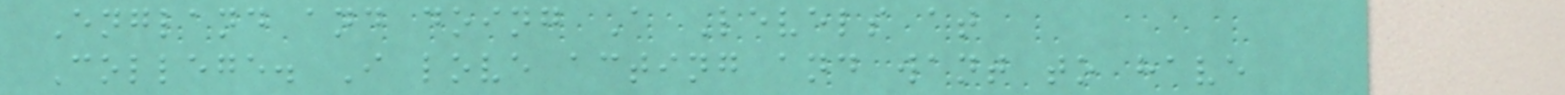England and doing A Levels at
College. I love acting and want to have
